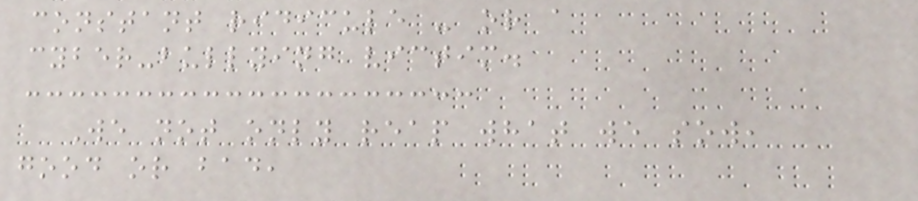constant ridicule - or a
cyber-bullying victim.
We not only reap what we sow,
good or bad,
